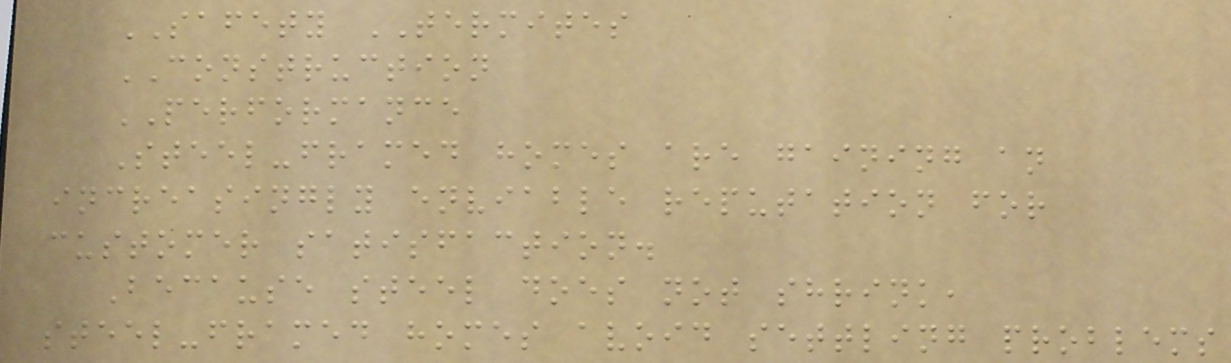SAFETY TERMITES
CONSTRUCTION
PERFORMANCE
Steel-framed homes are gaining an
increasingly enviable reputation for
customer satisfaction.
Because steel does not shrink,
steel-framed homes avoid settling problems
